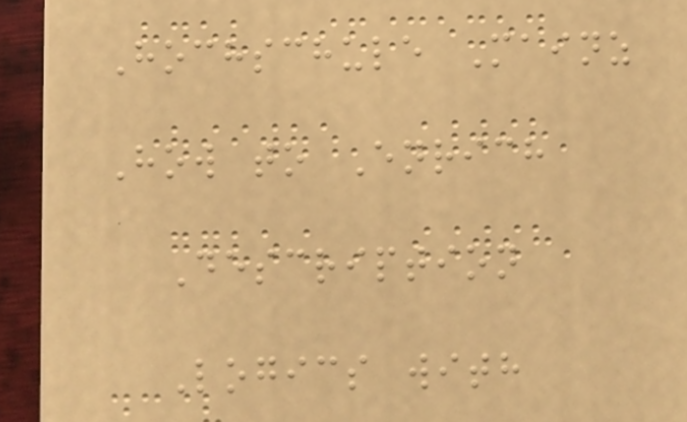Hochschule Mainz
How to Enrich
Description
Logics with
